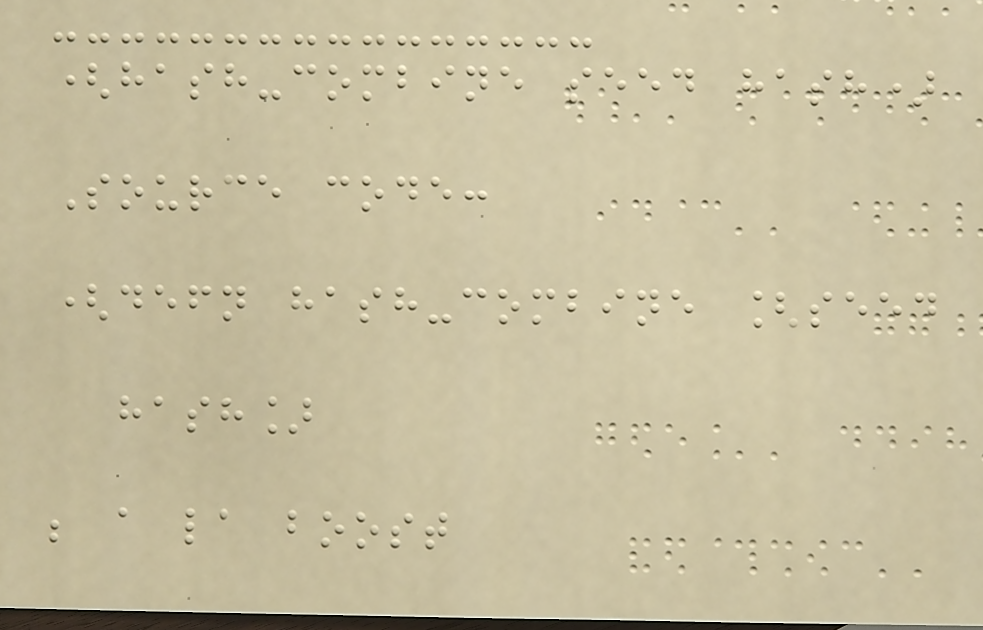(hash-combine seed hash)
Source code:
(defn hash-combine [seed
hash]
; a la boost
